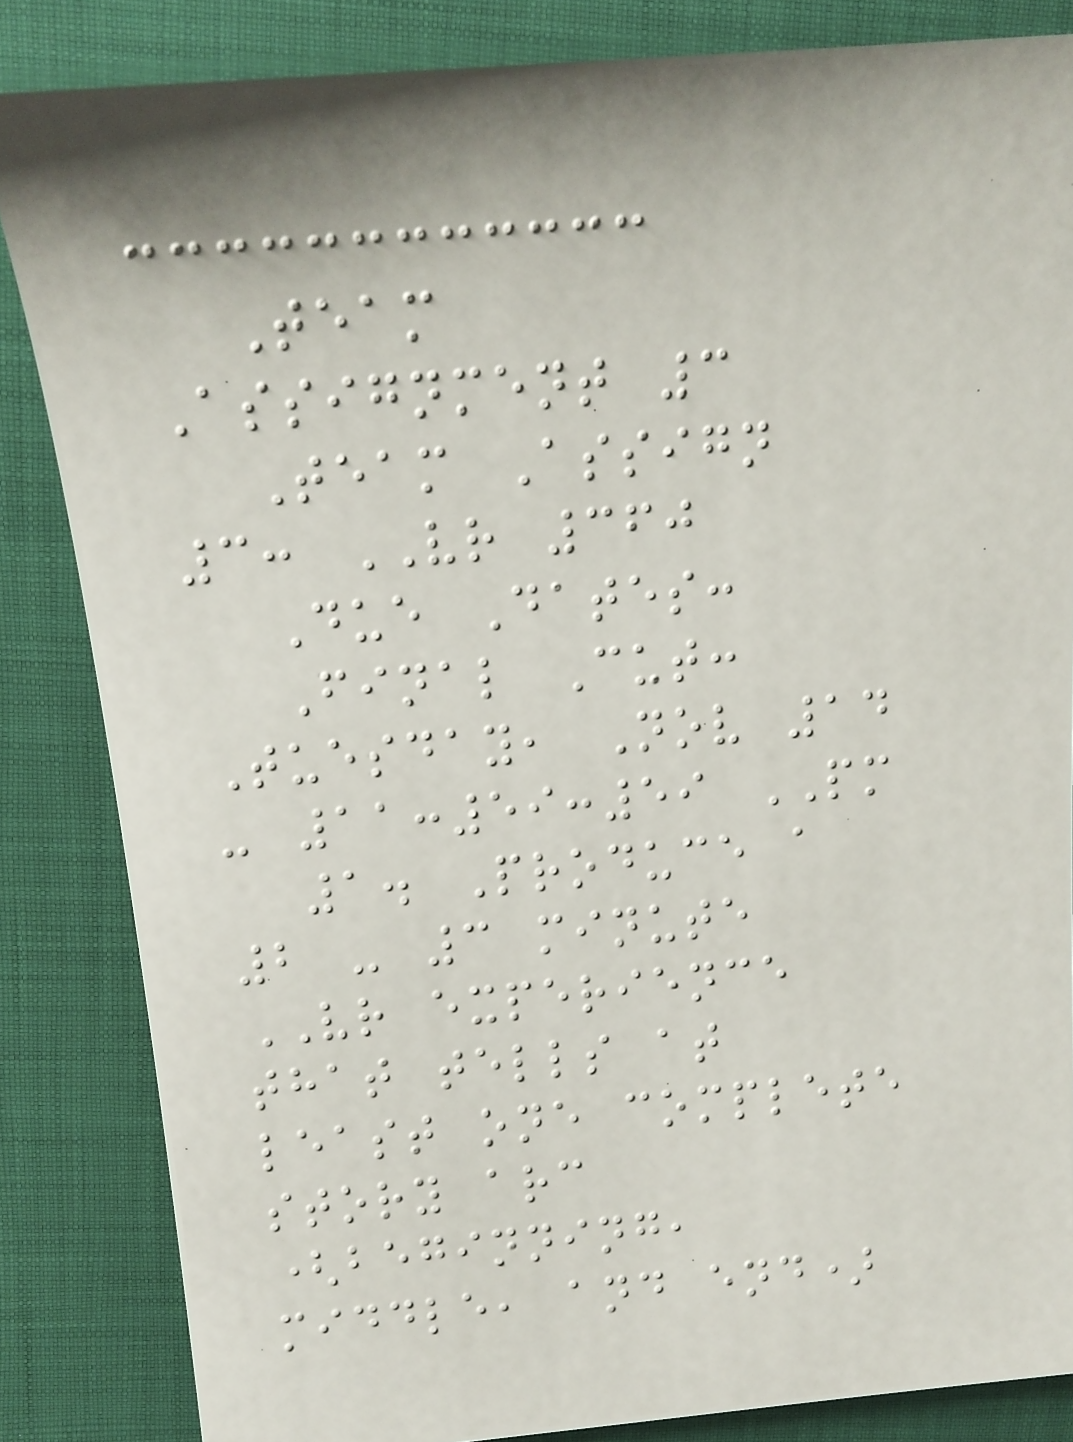Team
Assignment 3
Team Assign
3: VR 360
Due Dates:
Final Cut:
Tuesday, Nov 14
- 11:59:59 PM
1. Produce a
2 - 3 minute
VR experience
that tells at
least one complete
story arc
(beginning,
middle, and end)
